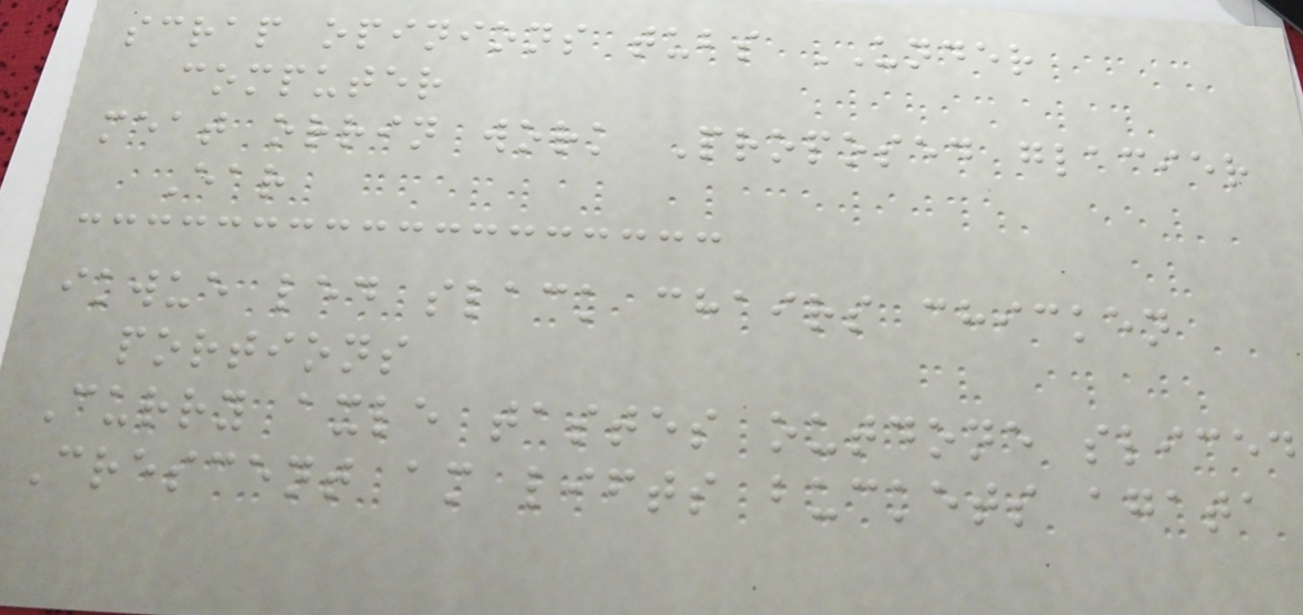scrap opinions tubs UNDER
computer
meat orrin work Proposed glacier
Ear
ikwue led slack chairs chicken
portions
Curry axle tastes outdone sliced
Crescent am lifts buckets agata
